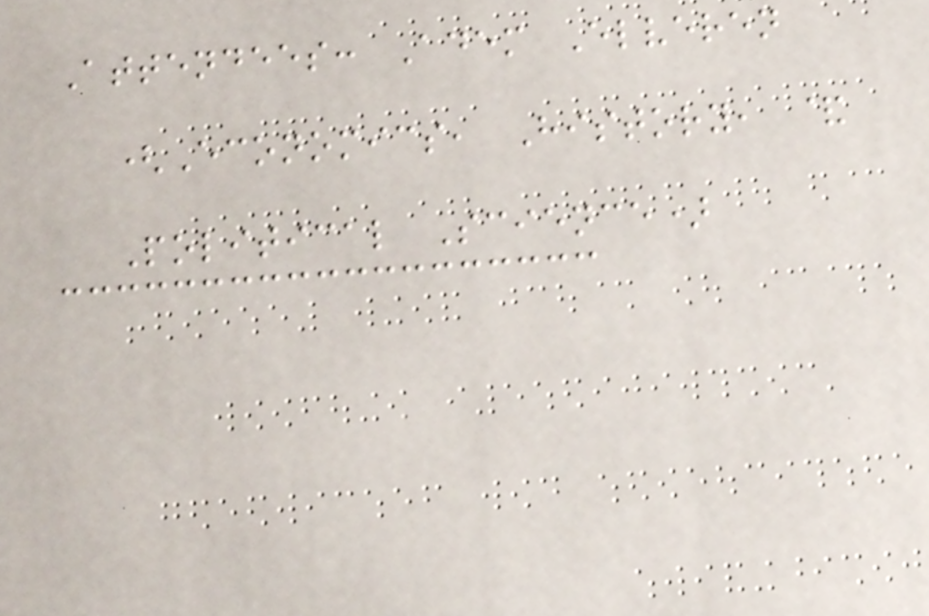Attendees: Adem Elveren
(Economics, History, &
Political Science)
